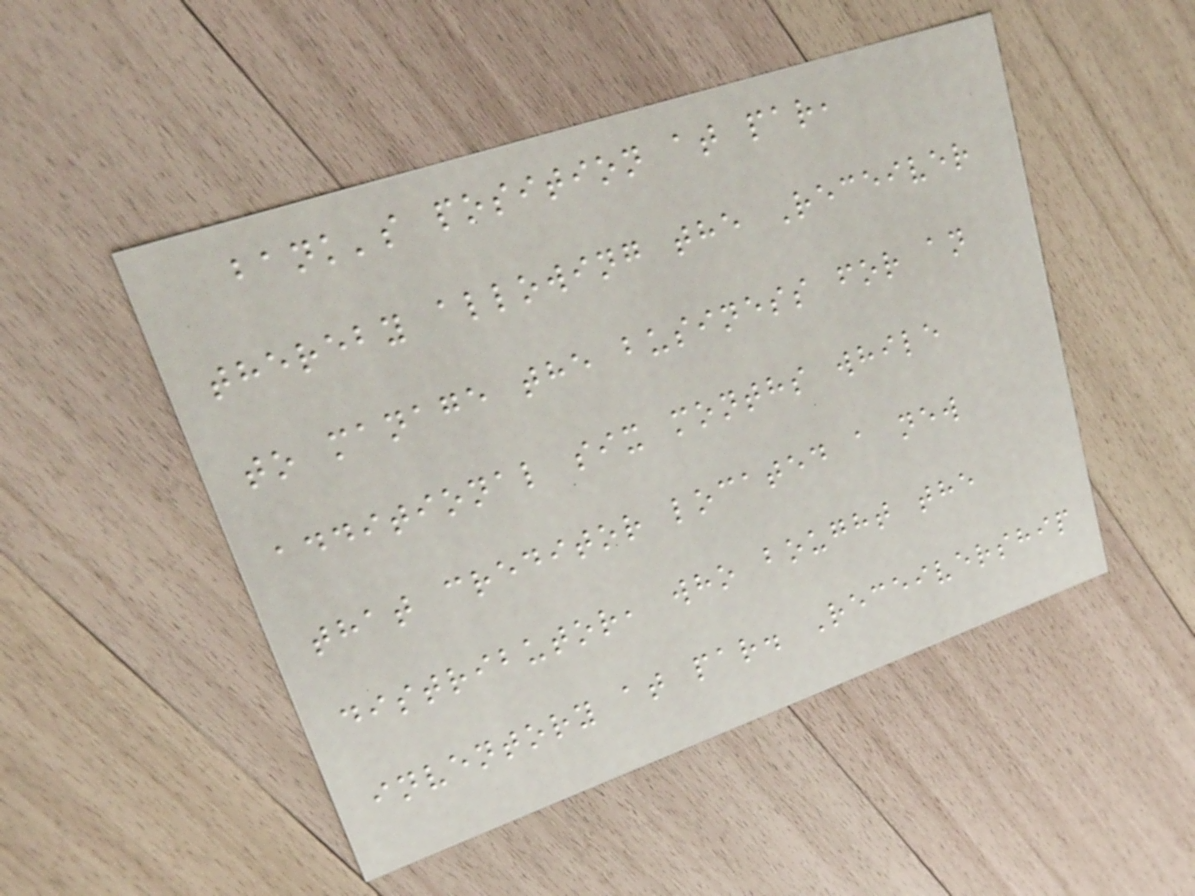bank's position at par,
thereby allowing the Receiver
to manage the business for an
additional six months while
that creditor located a new
distributor, who bought the
inventory at par. Receivership
